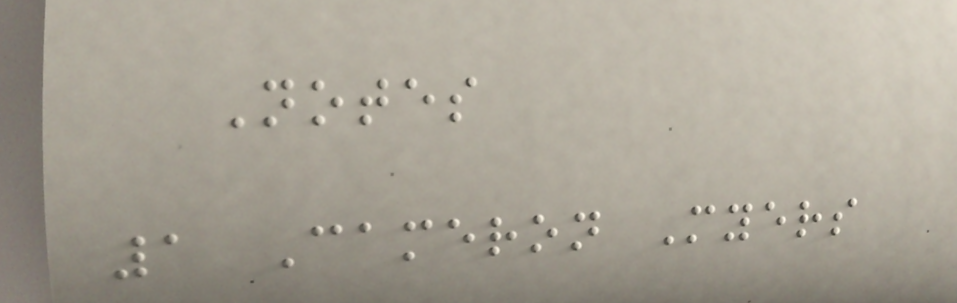Notes
1 Cameron Myers
